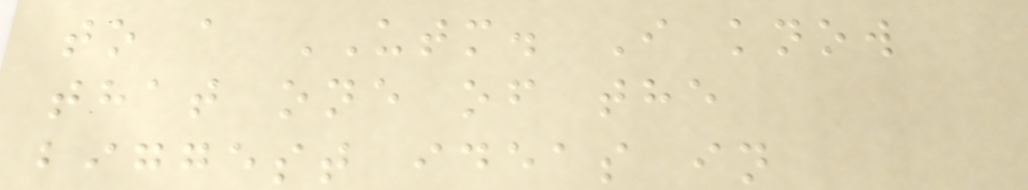to a UTM. I know
that one of the
biggest ideas in
